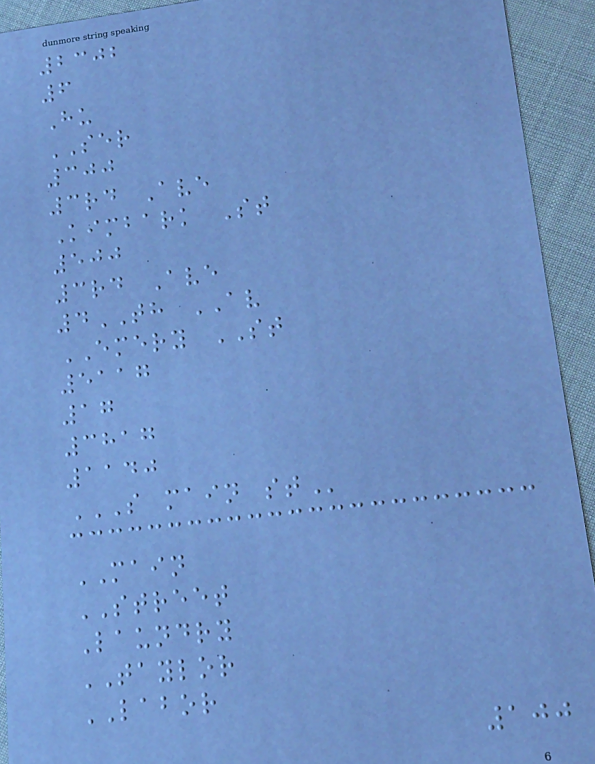2302
6
Hu
SER
300
3rd Ave
Kimbark St
500
3rd Ave
4TH AV
EMERY ST
5117
17
3817
1140
S MAIN ST
MAIN
STREET
Laundry
TAYLOR
LABOR
100
